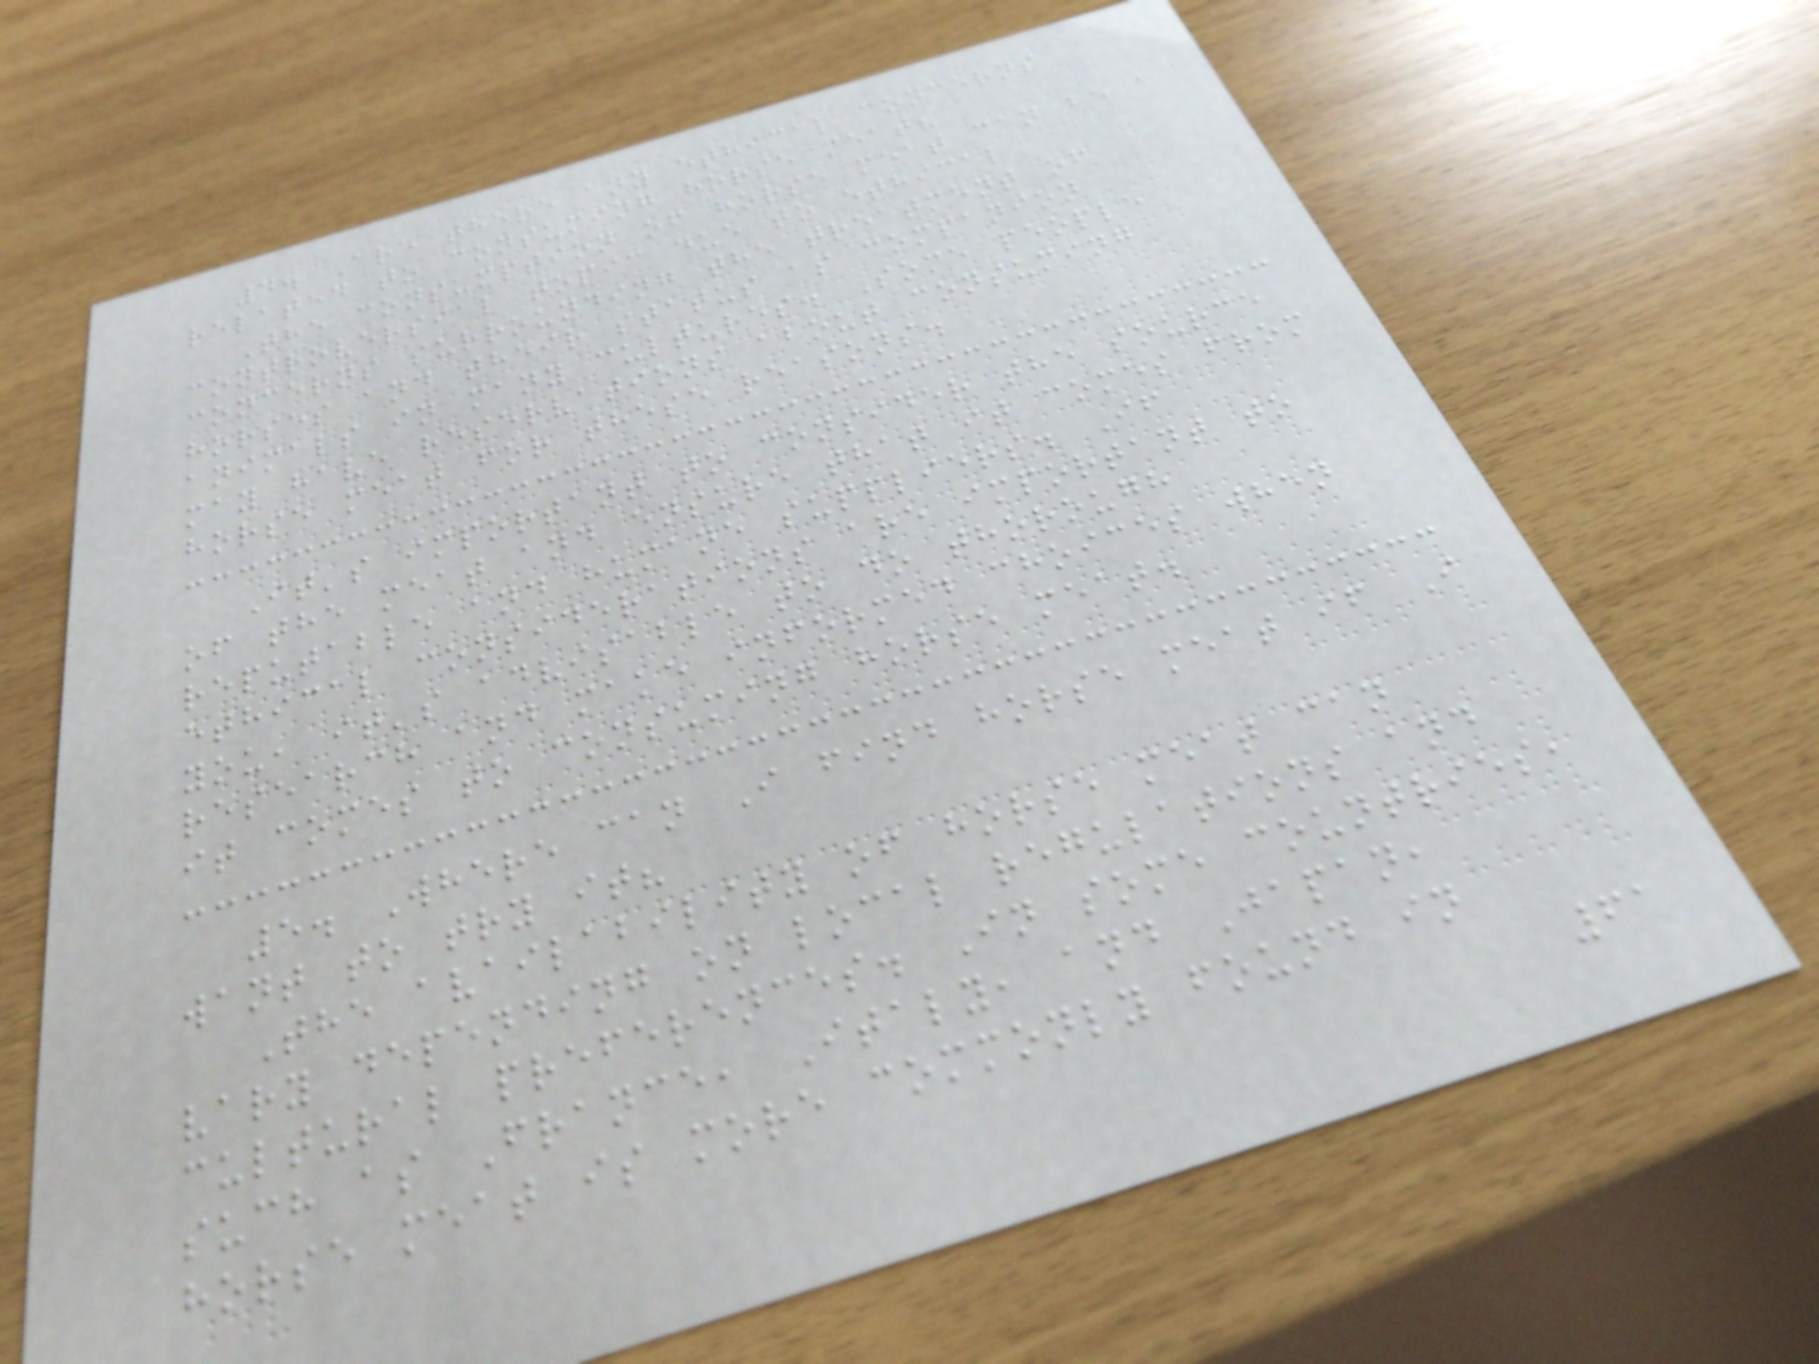4. Are there any ethical concerns
related to consuming horse meat?
The consumption of horse meat can be a
controversial topic due to ethical
concerns surrounding the treatment of
horses and their status as companion
animals in many cultures. Some people
may have reservations about consuming
horse meat for these reasons.
It's important to consider the source
of the meat and ensure that it comes from
reputable and humane suppliers. If
ethical considerations are important to
you, it's advisable to do thorough
research and make informed choices when
it comes to consuming horse meat.
5. Where can I find horse meat if I
want to try it?
The availability of horse meat can
vary depending on local regulations and
cultural preferences. In some countries,
such as France, Italy, and Japan,
horse meat is more commonly found in
61
